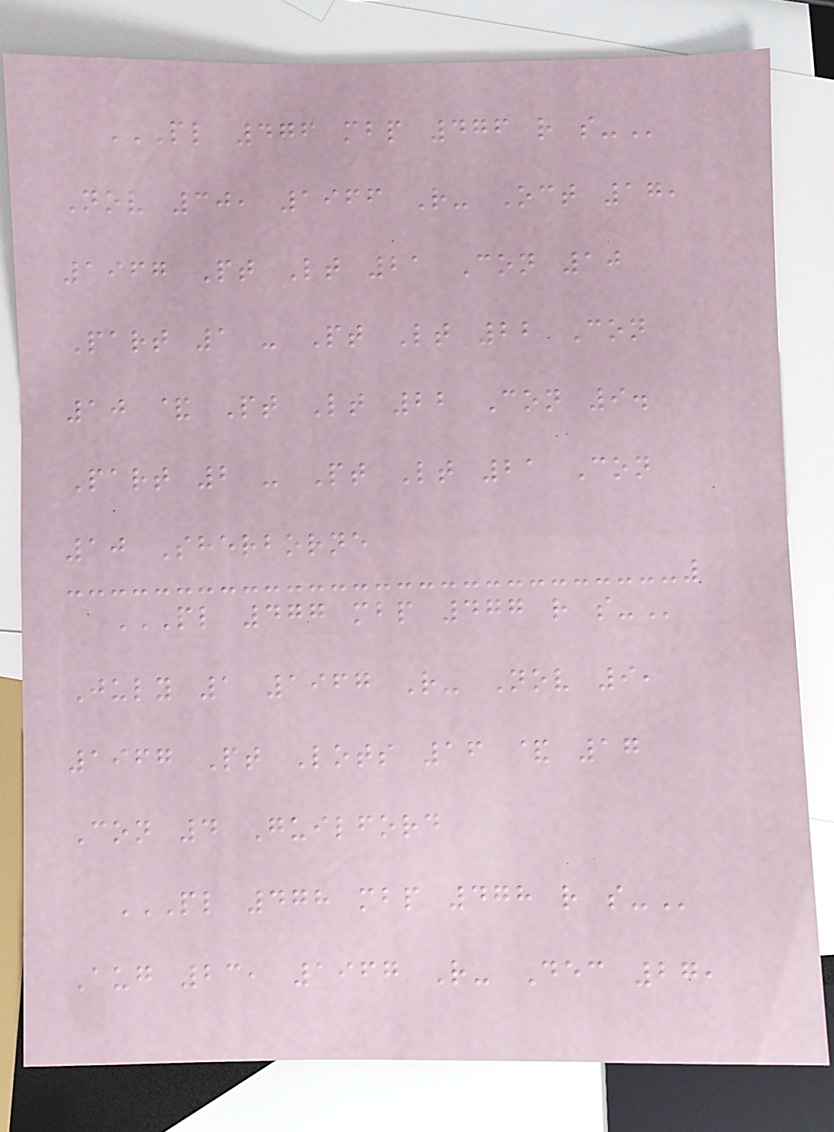PL 476 MBP 476 R S-
Nov 30, 1966 R- Oct 17,
1967 Pt Lt 21 Con 10
Part 1 - Pt Lt 22 Con
10 & Pt Lt 22 Con 9.
Part 2 - Pt Lt 21 Con
10 Sherborne
PL 477 MBP 477 R S-
July 1 1967 R- Nov 9,
1967 Pt Lots 16 & 17
Con 4 Guilford
PL 478 MBP 478 R S-
Aug 23, 1967 R- Dec 27,
